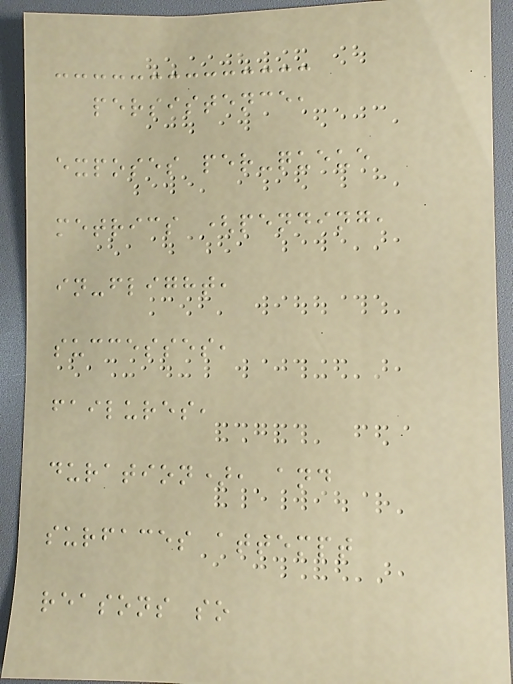persistence,
exposes per-queue
metrics (pending,
in-flight,
successes,
failures,
duration), and
surfaces attempt
reasons so
